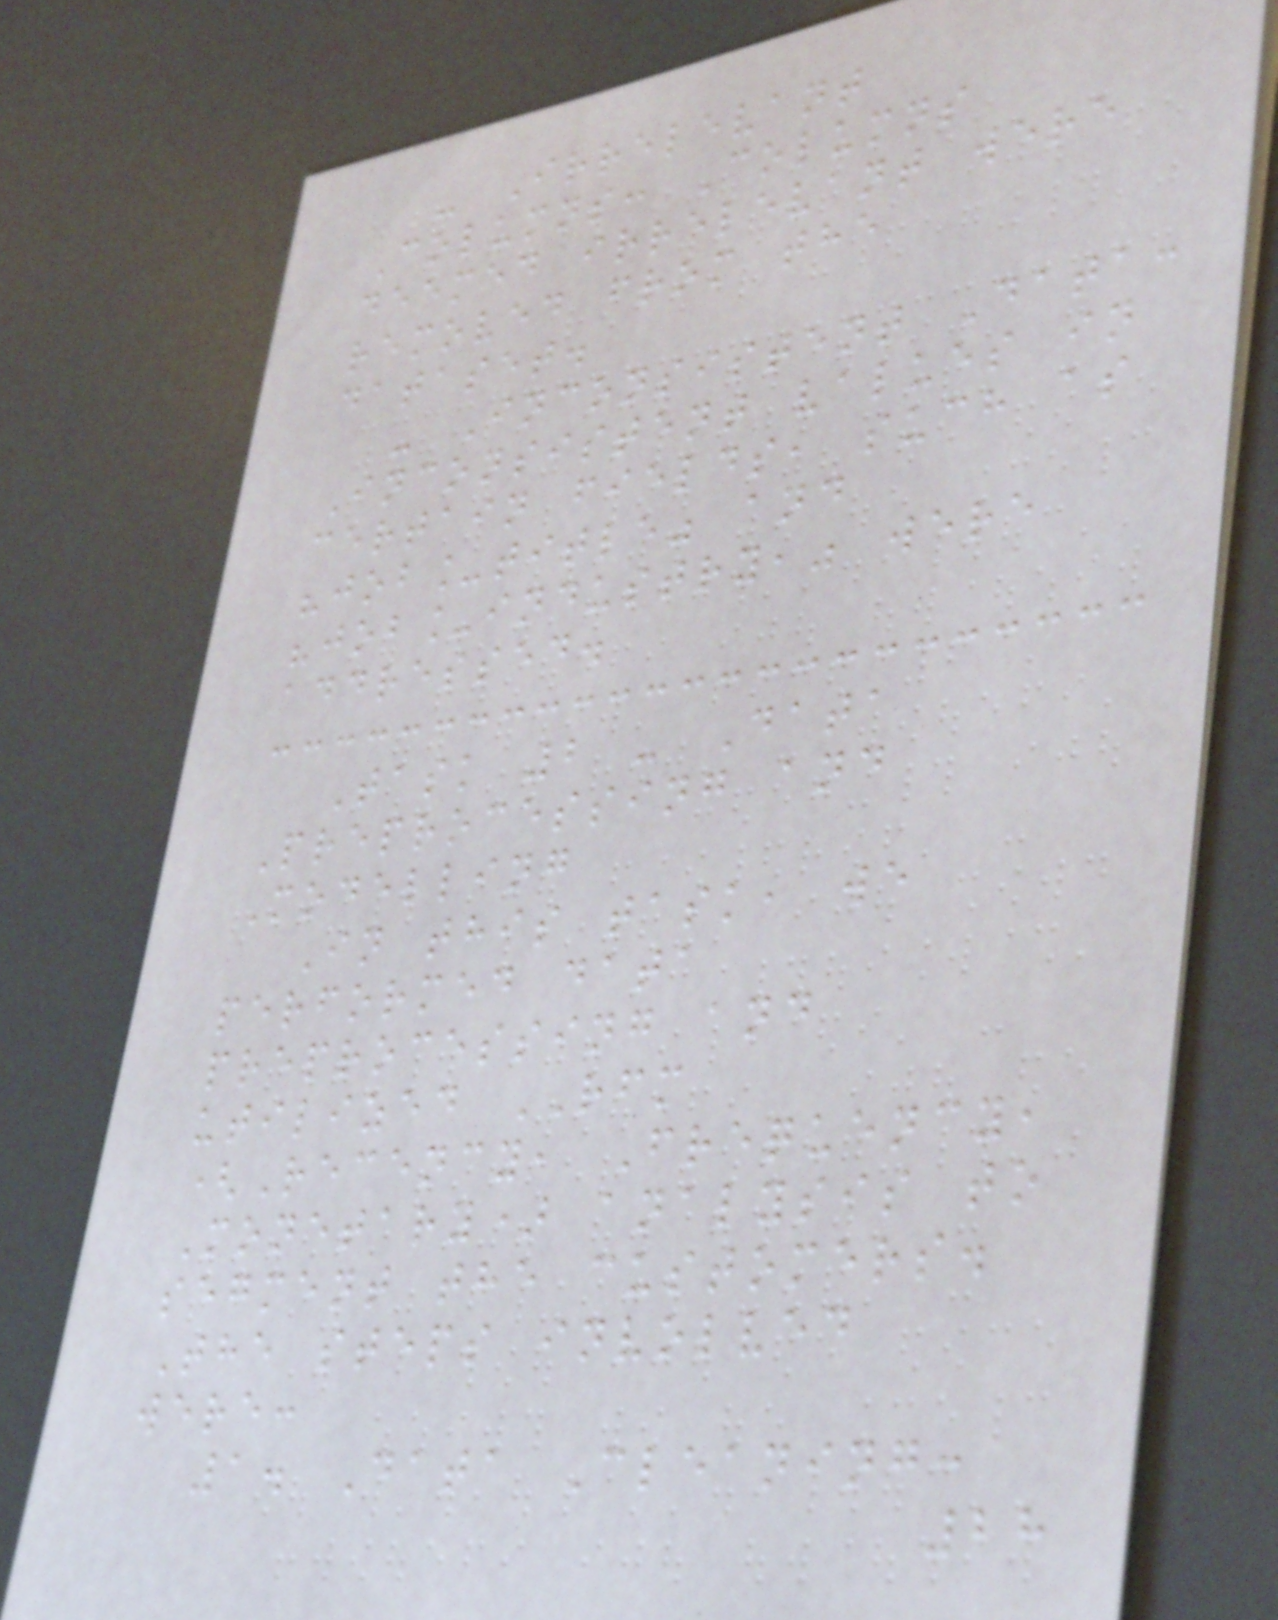- Irrelevant
Columns: Columns
deemed irrelevant were
removed from the
dataset.
- Inconsistent Data:
Inconsistent values in
certain fields, such as
"job_title" and
"job_industry," were
addressed.
Task 2 - Data
Preprocessing and
Modelling
In this task, we
performed data
preprocessing and
utilized RFM
(Recency, Frequency,
Monetary) analysis to
segment the customers.
The steps involved
were:
1. Data Cleaning:
28
